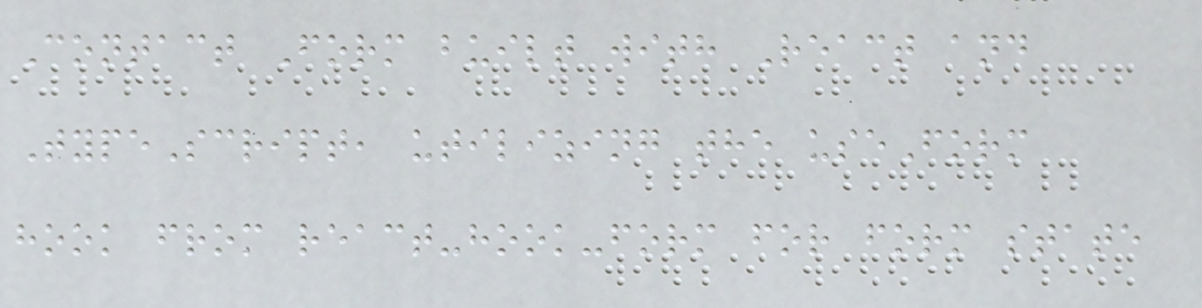Contact Form built with React and
TypeScript, utilizing the useForm
hook from react-hook-form for form state
